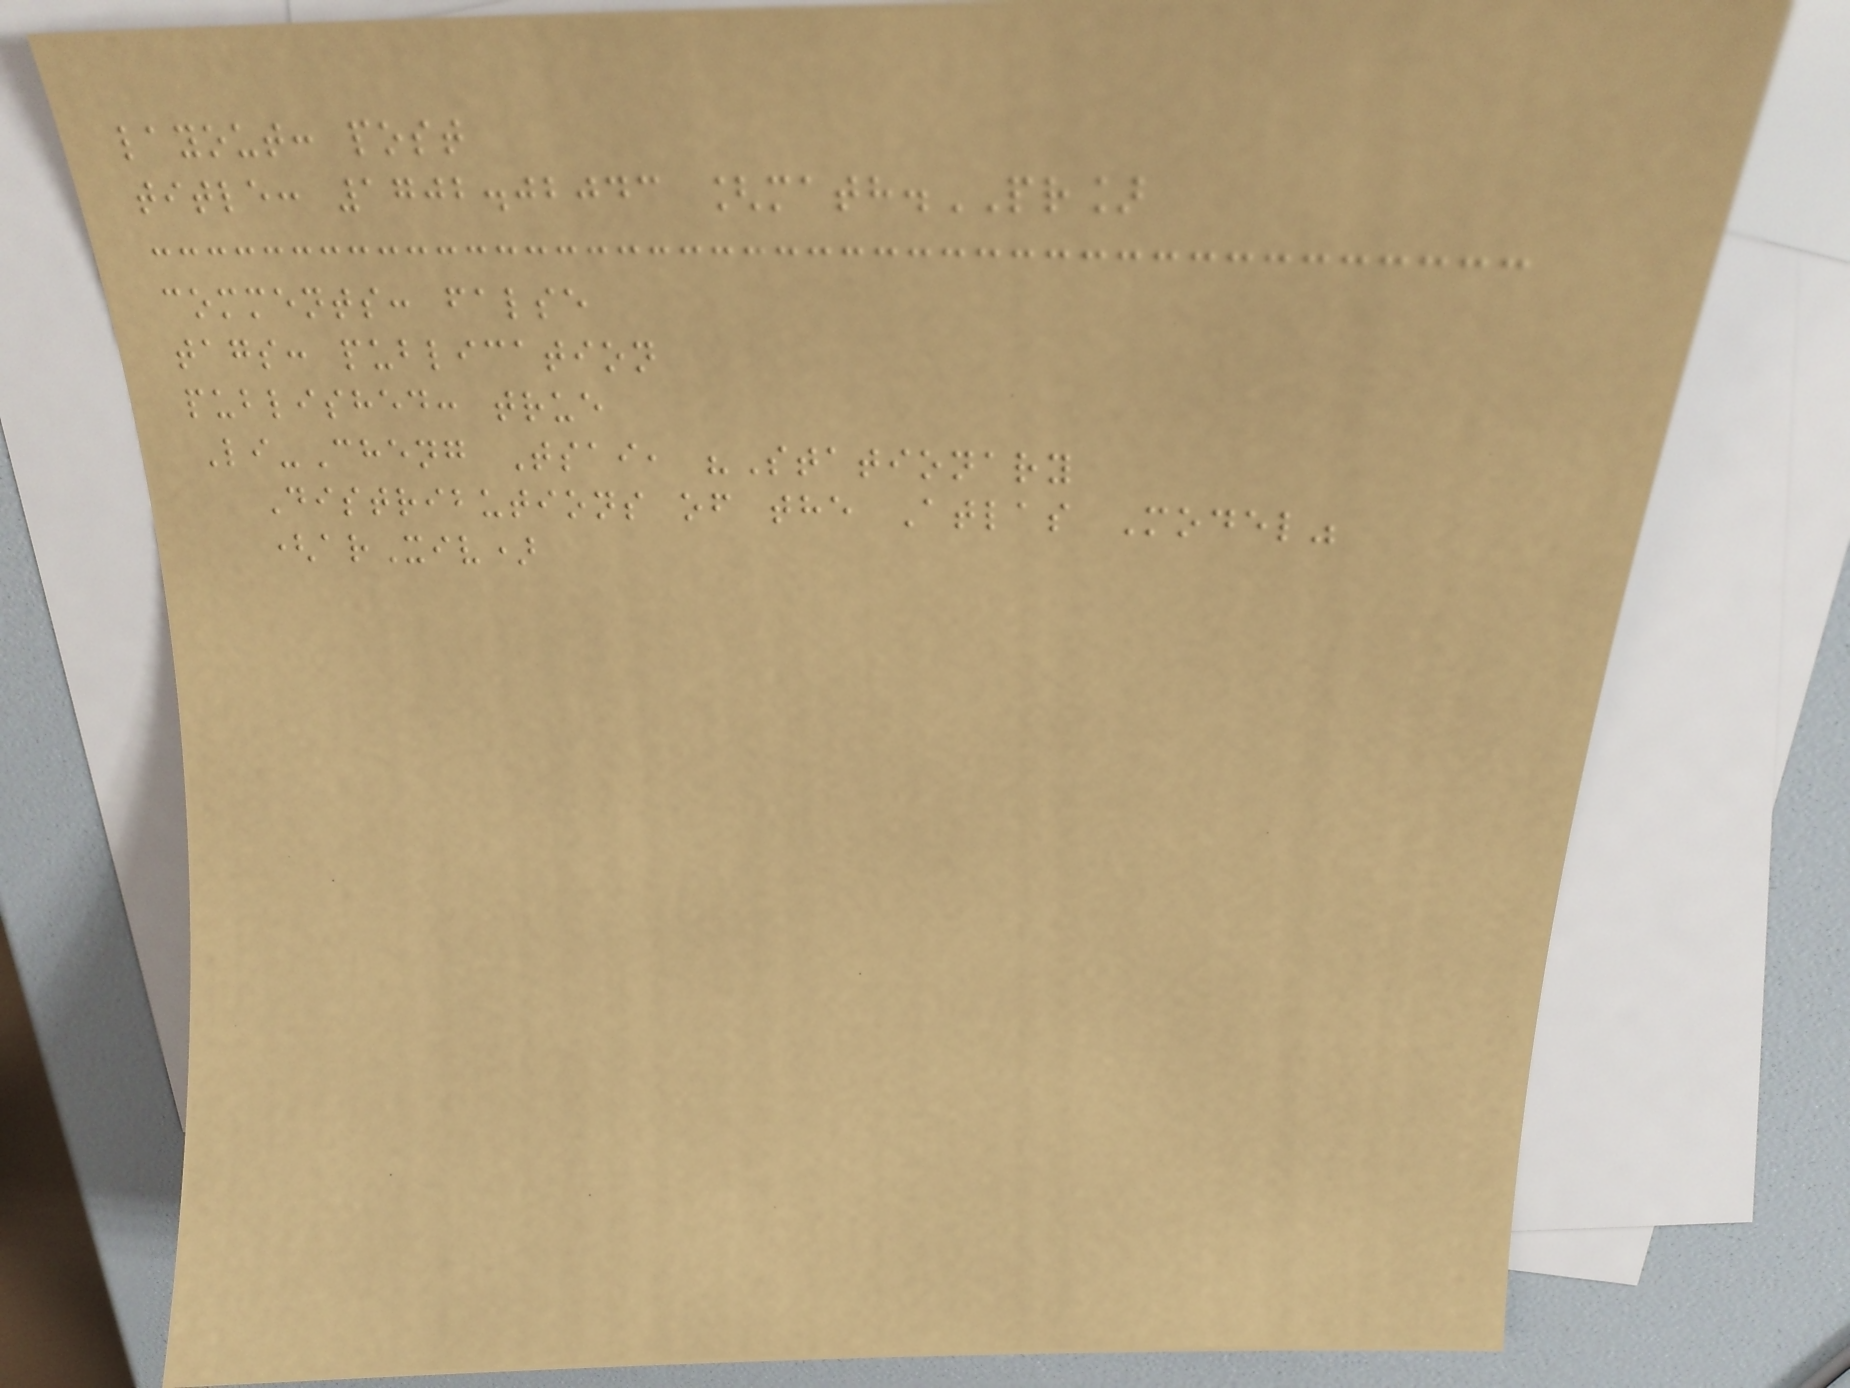layout: post
title: 1702.02043 [math.PR]
comments: false
tags: publication
published: true
Li-Cheng Tsai, "Stationary
Distributions of the Atlas Model"
(arXiv)
